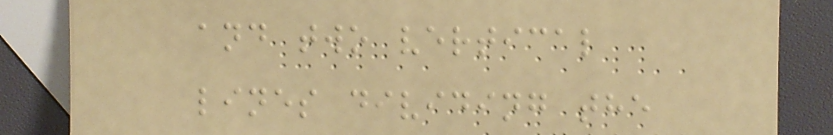and two vertical
lines dividing the
